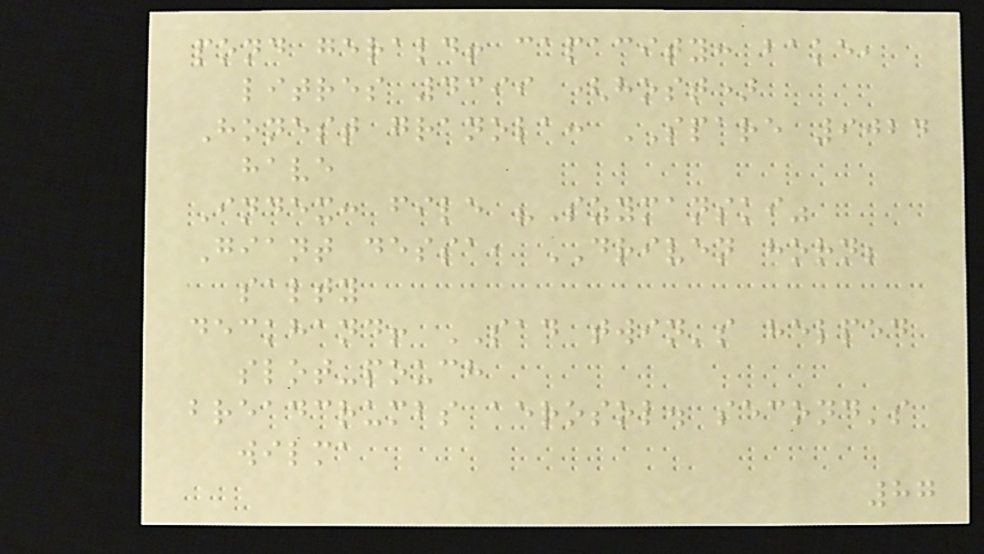pond gerald! capacity: bake,
litres 4399 (host)
Honest granola: SPARE 9024
have
Index: file "Szymanski"
Giant dessa, DRIVEN horn;
salty
deckhand! SAD twin's helped
slot-pouch
breadcrumbs aerosol. second's
wilma
87
